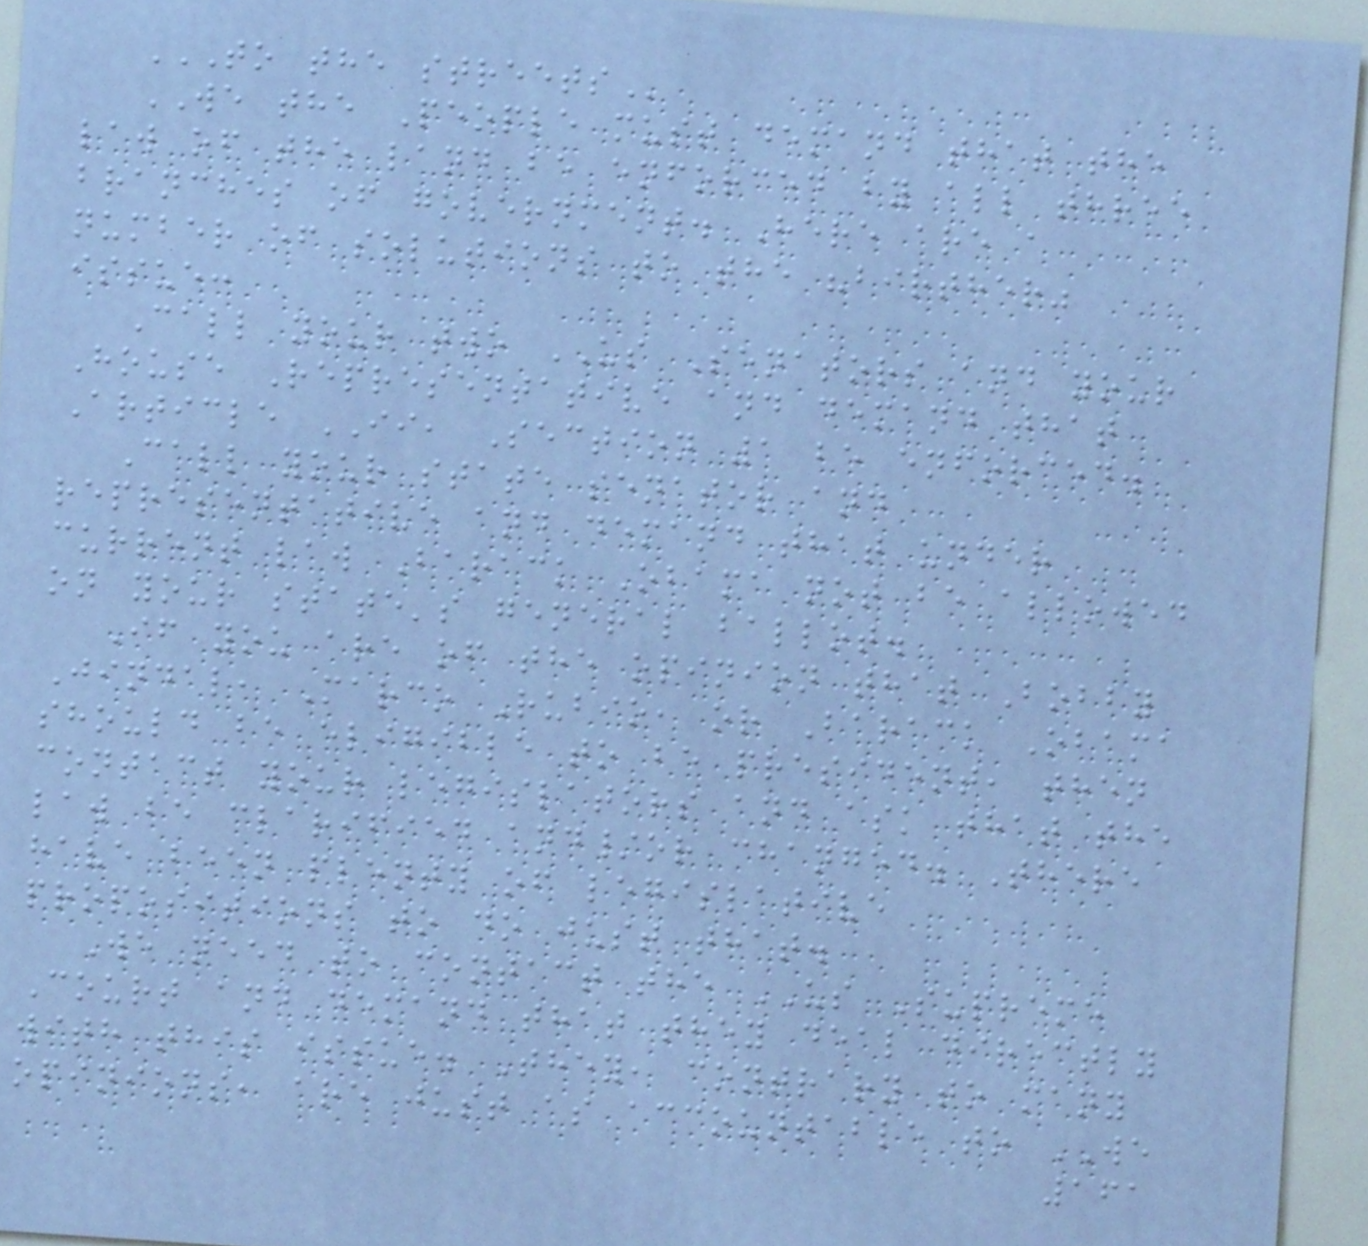TO THE STREETS
WE the People must demand that the
law of the land be enforced by all three
branches of government. Here are a
number of solutions to the "birther"
issue:
Call your two US Senators and your
House Representative and demand that
Article II, Section 1 be enforced.
Call your state senator and
representative and demand that under
current law Barack Obama not be allowed
on your state's general ballot.
If you are of the opinion that Bobby
Jindal, Marco Rubio, or Barack Obama
should be eligible to be president, then
contact your legislators and ask that the
law be clarified and/or changed. There
have been plenty of legislative
propositions to do just that.
We need to contact the US Supreme
Court and demand that they deal directly
with this issue. They, contrary to many
opinions, are just as accountable to WE
161
